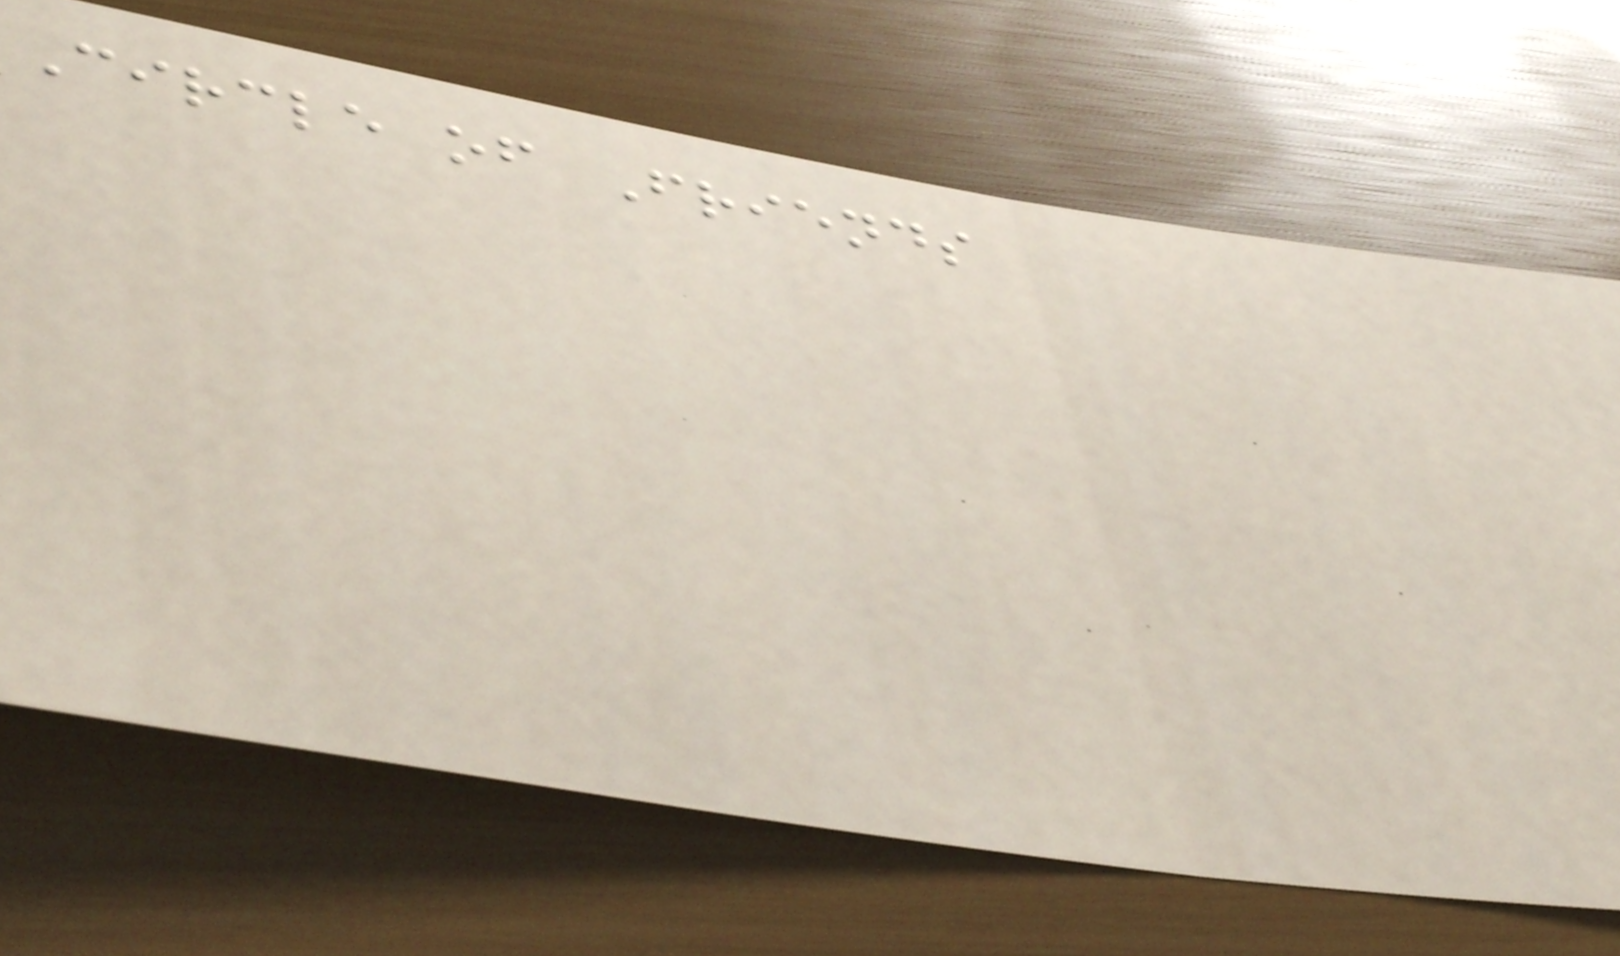Circle of Friends
